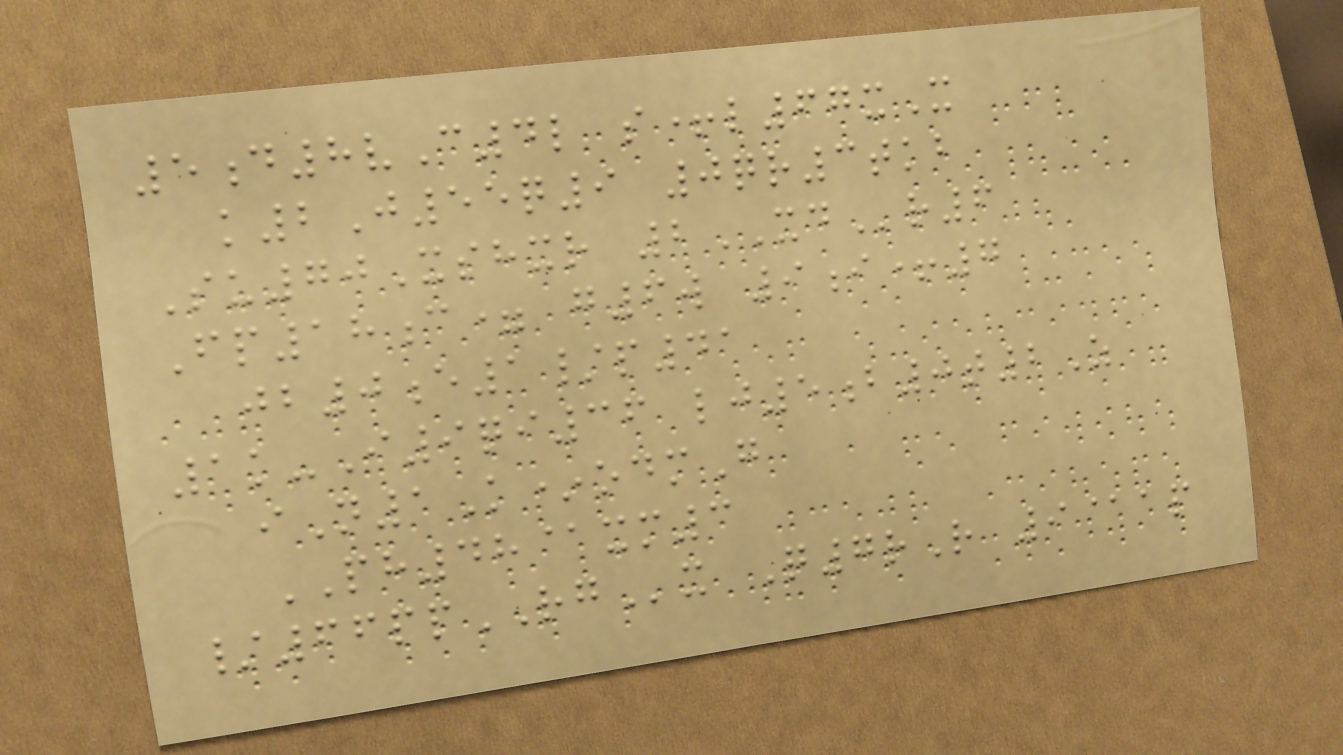5d8vC4l s+l67xX
k2J55q9 0qr3tkb
Su70Xshxr 2XDr6
Fp18c= g6w 9i+7
jb0e1/p41
1k-I9qi36 lj5b0t2Z
iN1K*odmG
PH48@xm3
/66ppRGx Q7rR 9@ap
